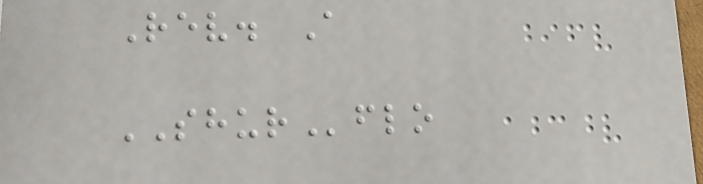Rev. A
SHURflo
